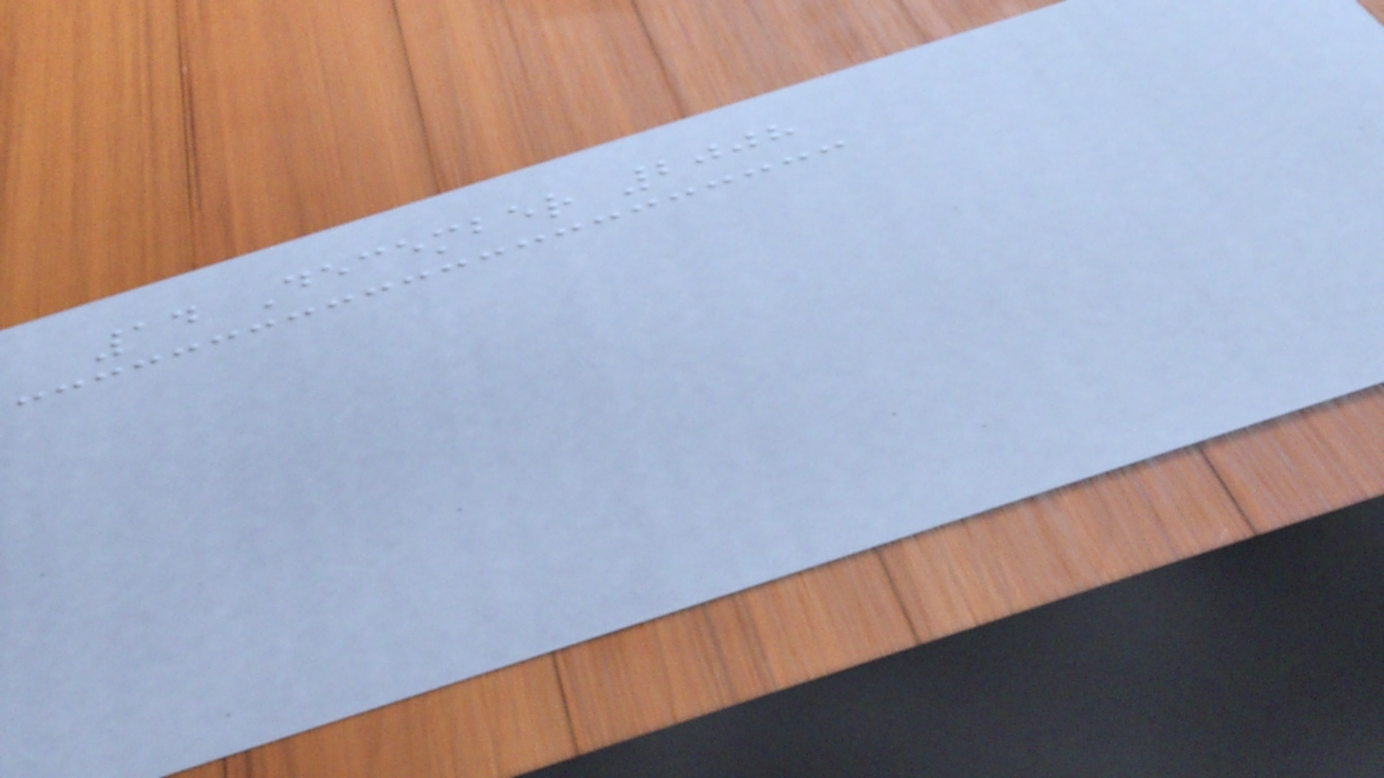14 December 2008
